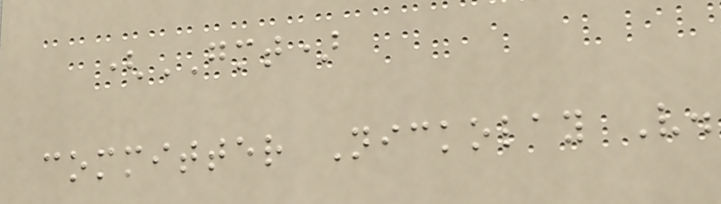(GMT)
committer Nickolay V.
